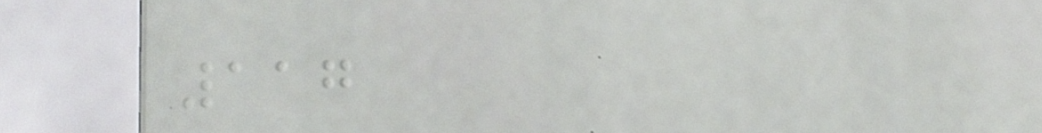117
